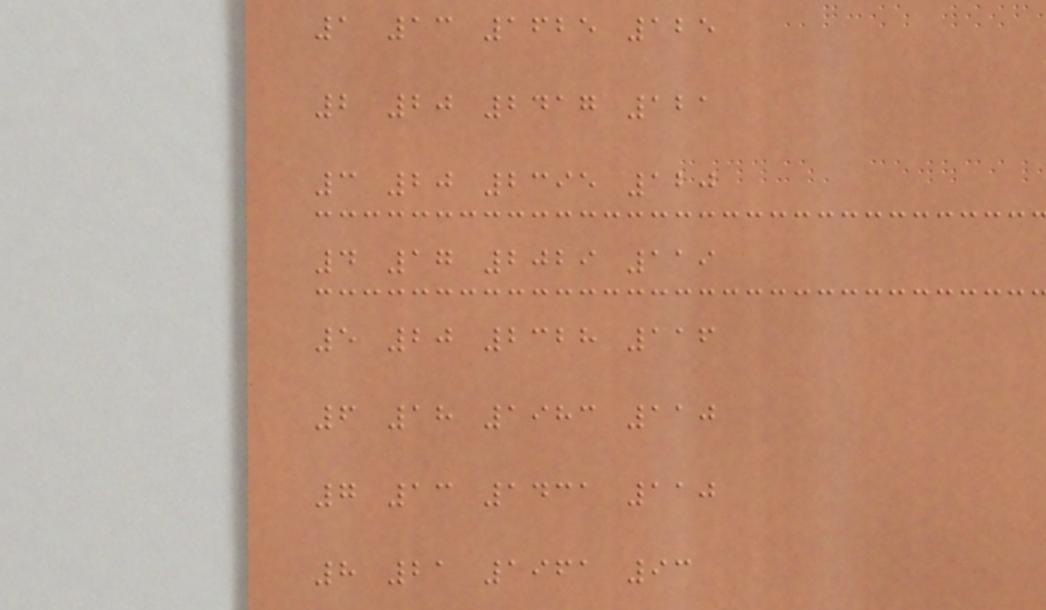1 13 1625 125
2 20 2417 121
3 20 2395 120
4 17 2029 119
5 20 2328 116
6 18 1983 110
7 13 1431 110
8 21 1961 93
